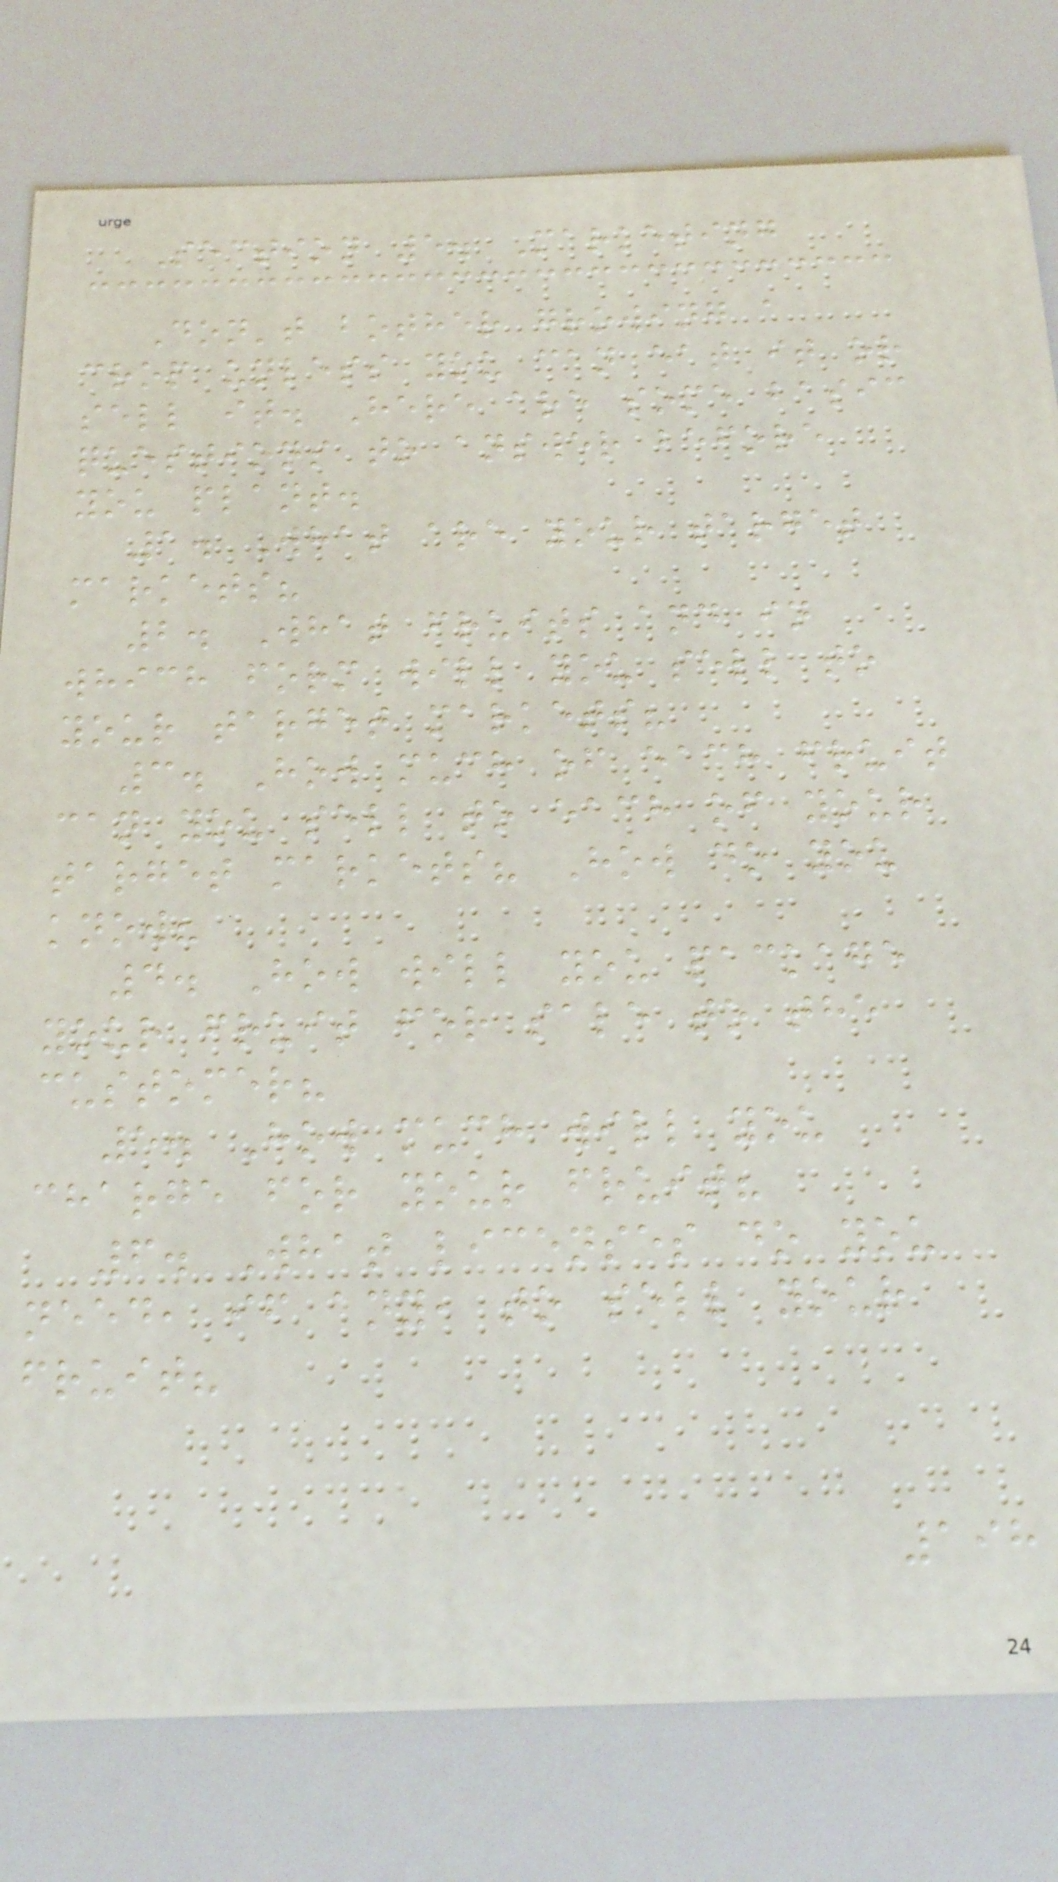Section 5. Marketing
Don't bother growing a
crop unless you can eat it or
sell it. Here are some basic
questions to answer before
you plant.
1. What are your target
markets?
2. What fruits and in
which form will you sell to
your target markets?
3. How much of each fruit
can you sell to each of your
target markets? How do you
know?
4. How will you package
your fruit for sale to the
customer?
5. How much will you
charge for your fruit?
6. What licenses do you
need, if any, to sell your
fruit?
198
